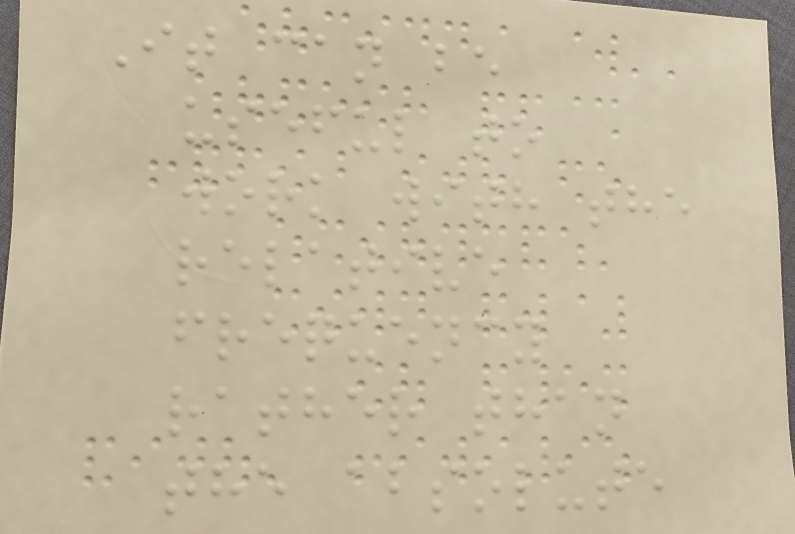It can be
useful to
work with the
relative
frequency
rather than
the absolute
